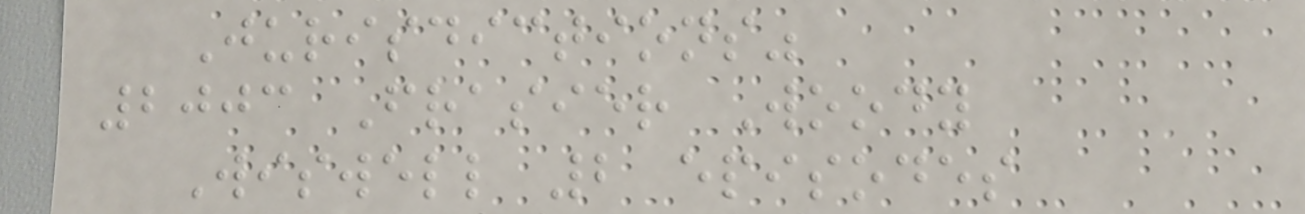Jurisdictions"
2003 Frasier Woody
Wiswell 2 episodes
